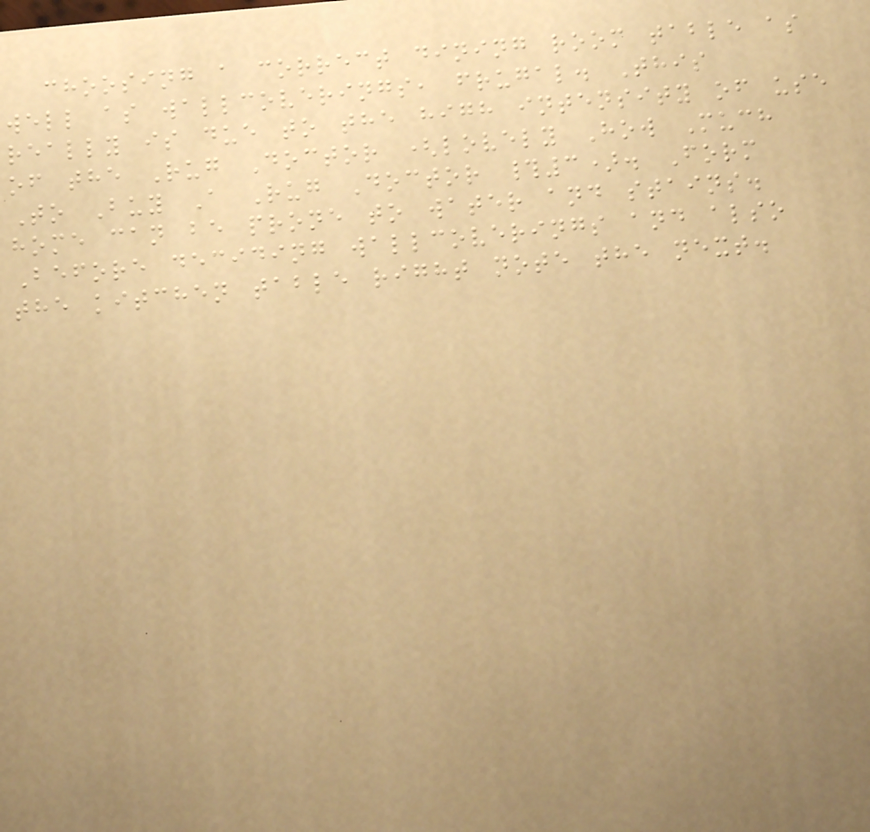choosing a correct dining room table as
well as wallcoverings, frugal. This
really is due to the high intensity of use
of the Rug Doctor (lovely How Much
To Buy A Rug Doctor #3). Form
home can be prone to water and stains.
Before deciding wallcoverings and also
the kitchen table right note the next.
